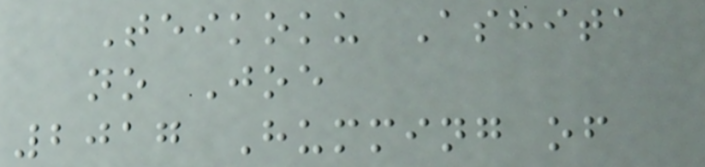Teikoku Ashita
no Joe
2017 Humming of
